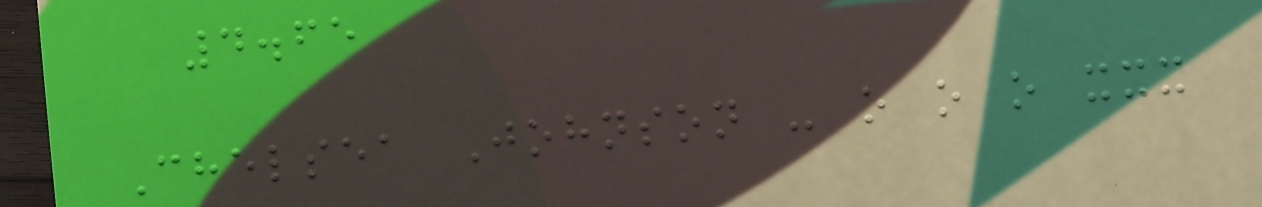4.65
Chelsea Johnson - o o o xxx
